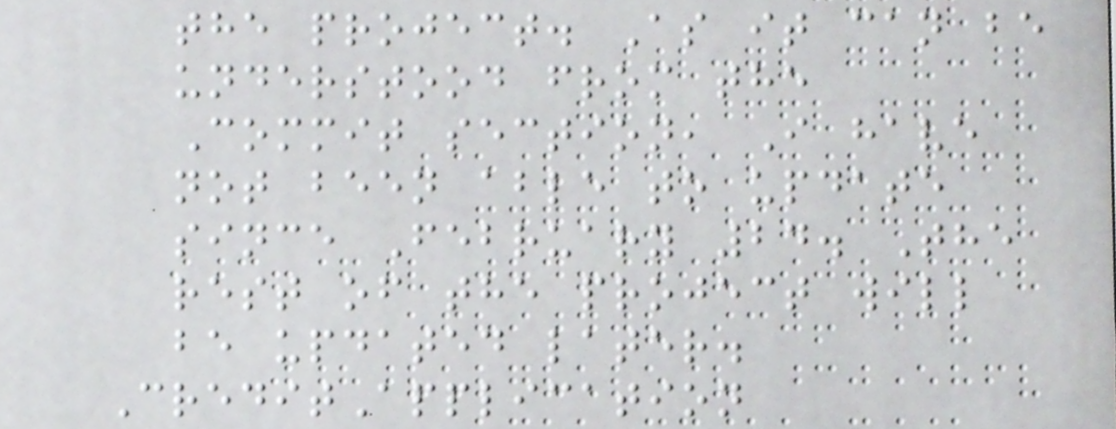the project. As it can be
understood from the
Commit section, I have
not been able to update
since February 24. The
rest of the project will
be updated later.
CreditApplication
